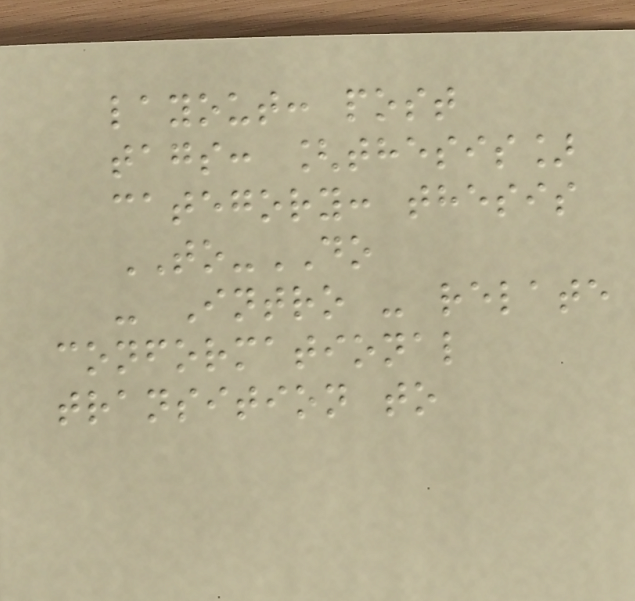layout: post
tags: [thesis]
category: thesis
TO-DO
- Intro - relate
conformational
transition to
